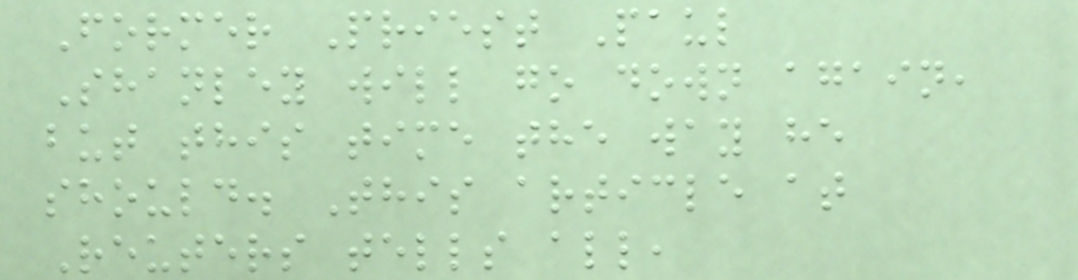Former Priest Paul
Shanley will go down again,
but this time the way he
should. This article at
Reuters tells all,
